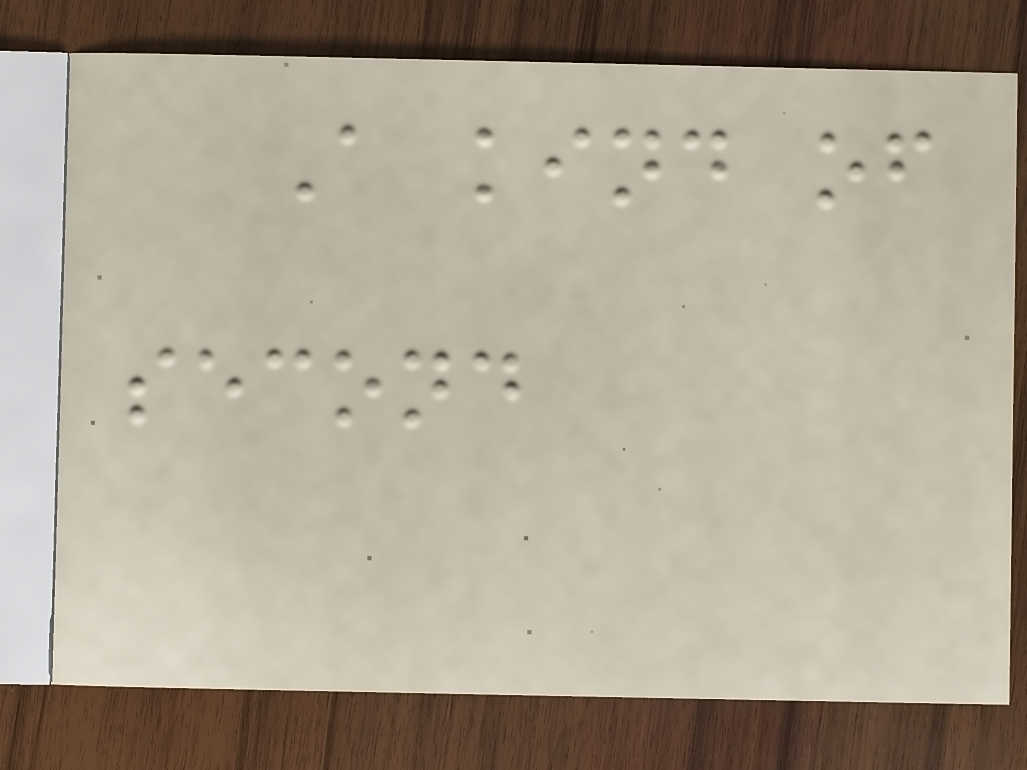A kind of
second
